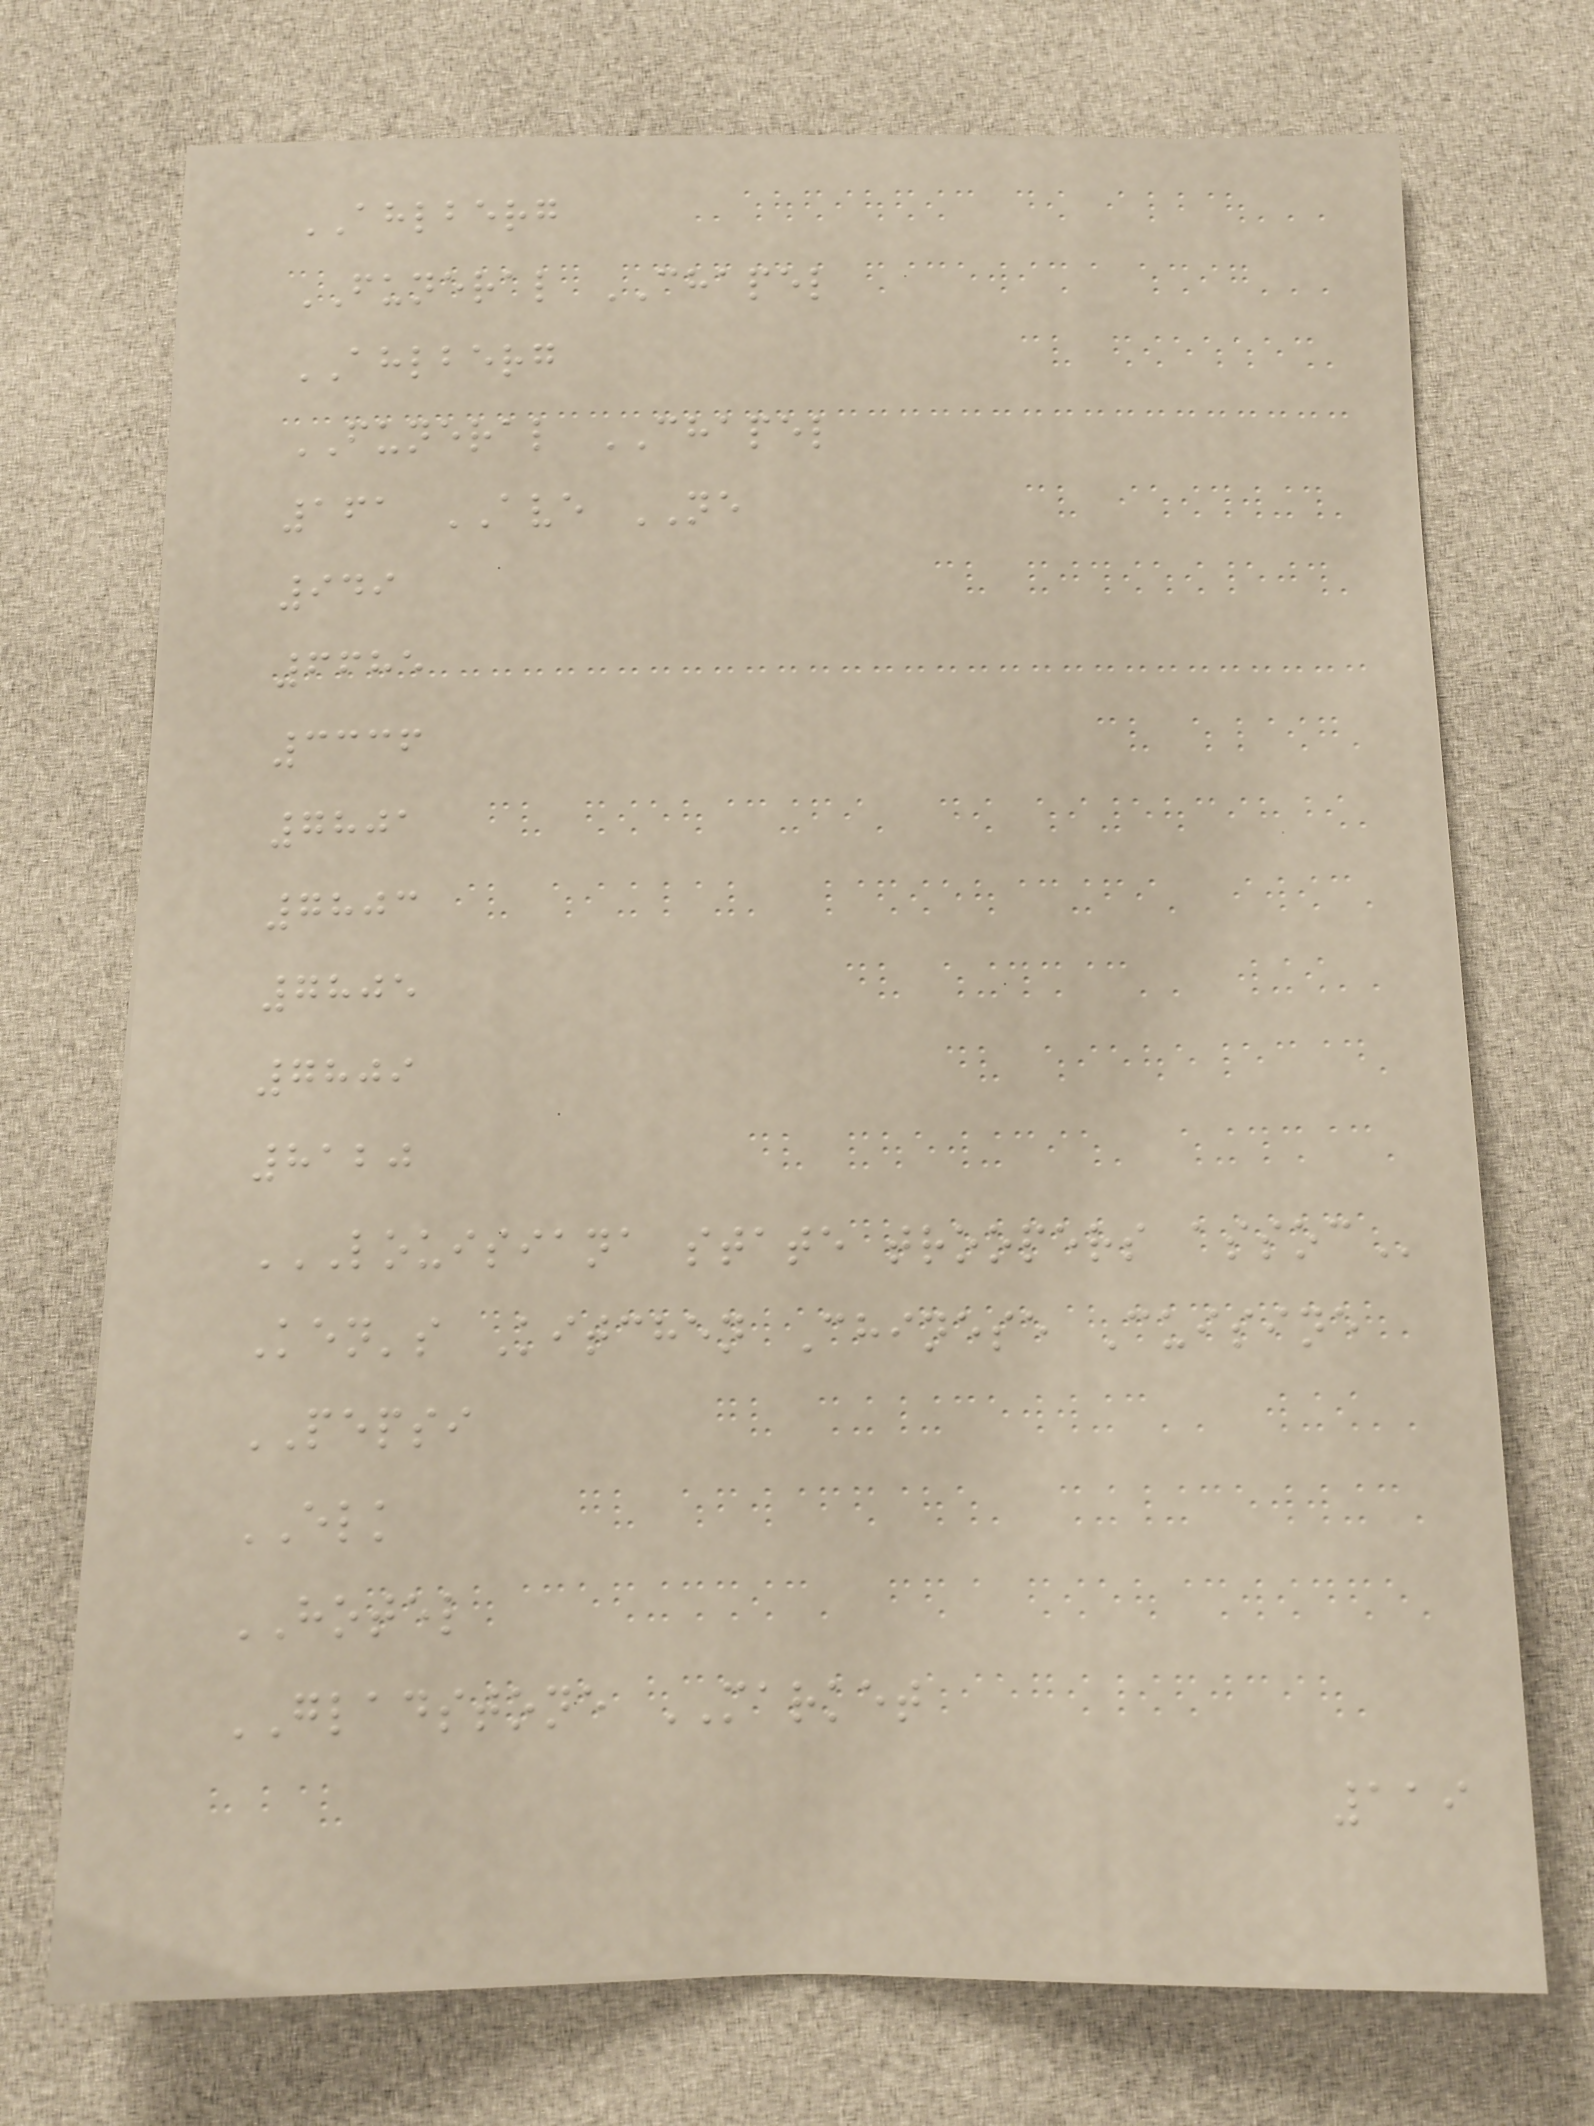AHLBERG
FUNERAL CHAPEL
AHLBERG
FUNERAL CHAPEL
161 AVE NE
949
6685
3336
7801
7803
7805
7809
8120
LOUISIANA STATE TROOPERS ASSOC
Ken's Kitchen Chinese Cuisine
PEPSI
ELK
HOTEL
GLADSTONE MARKET
119
